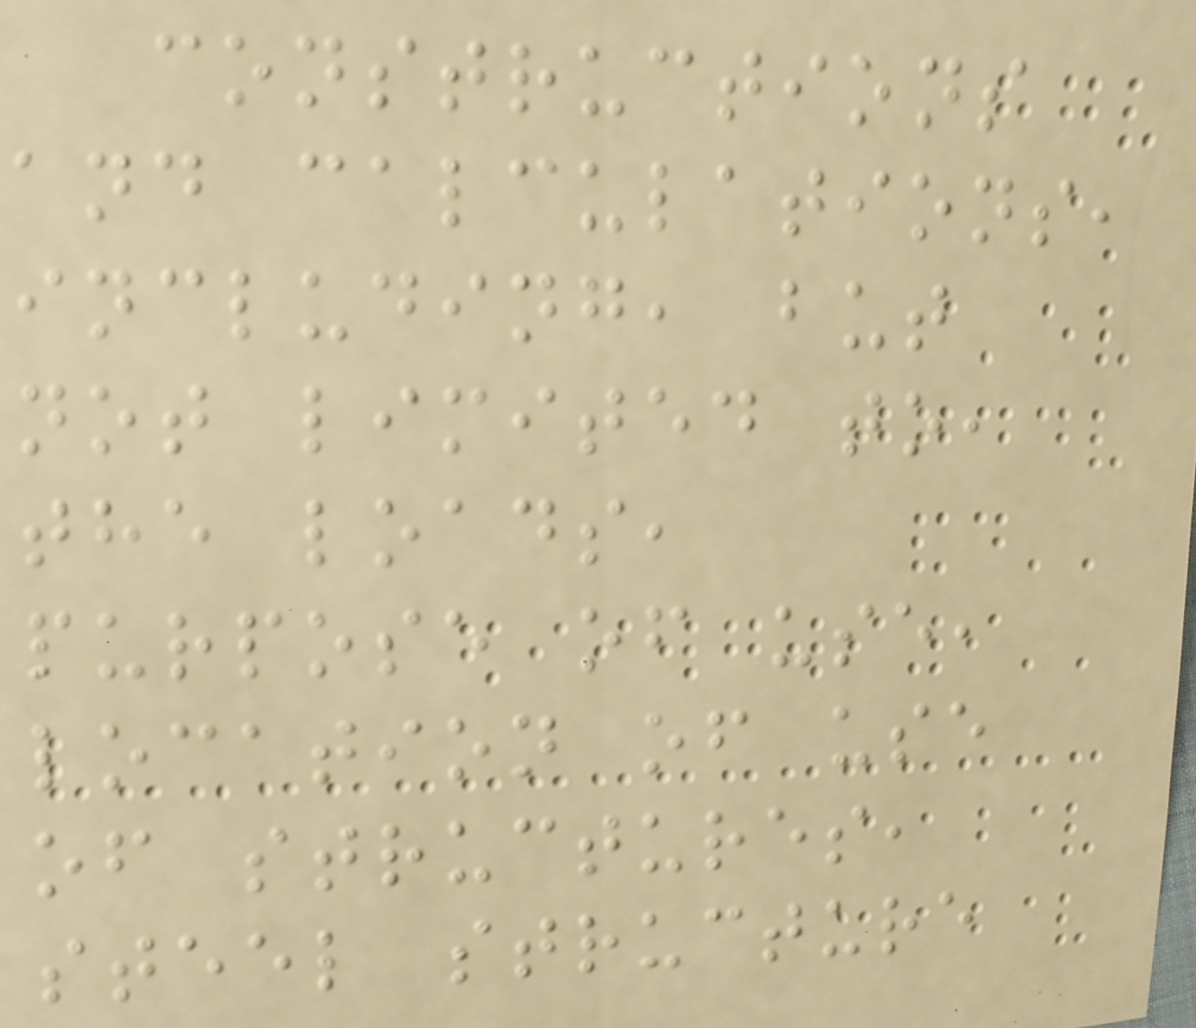constructions
and calculations,
including, but
not limited to,
the loads,
purpose of use,
location of use
of structures,
steel structure
